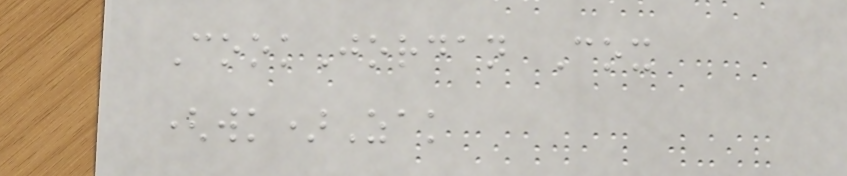CookJordan Cox
(wk)Zak
